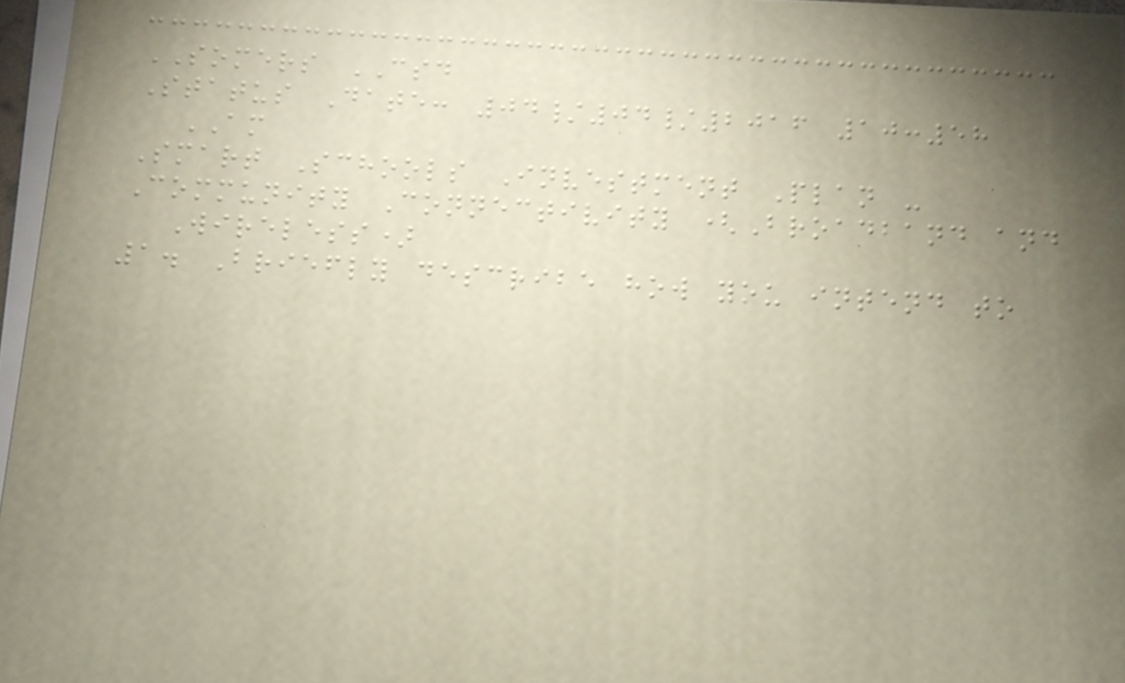SOMERS CSD
Status Date: 04/04/2016 10:58
AM
Smart Schools Investment Plan -
Community Connectivity (Broadband and
Wireless)
1. Briefly describe how you intend to
